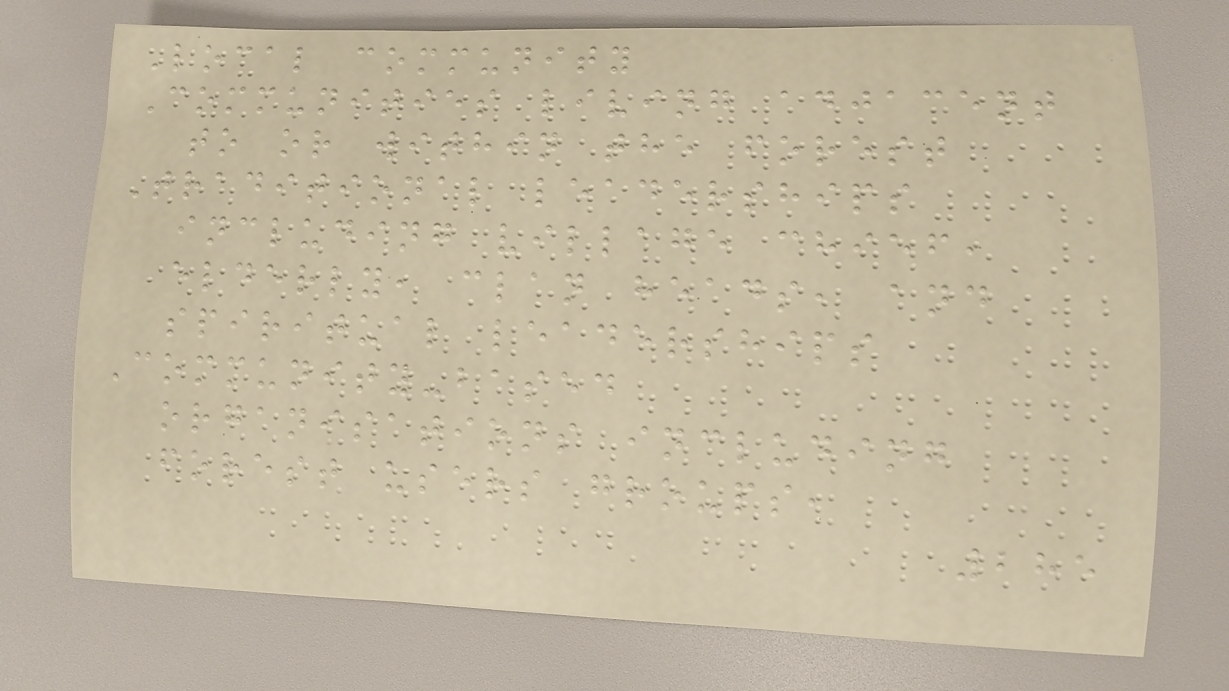Local community
Communities living adjacent
to or within the forest
Traditional leaderships
including village chief,
elderly, clan heads, and
spiritual leaderships
Community-based
organisations including
forest users groups,
285
